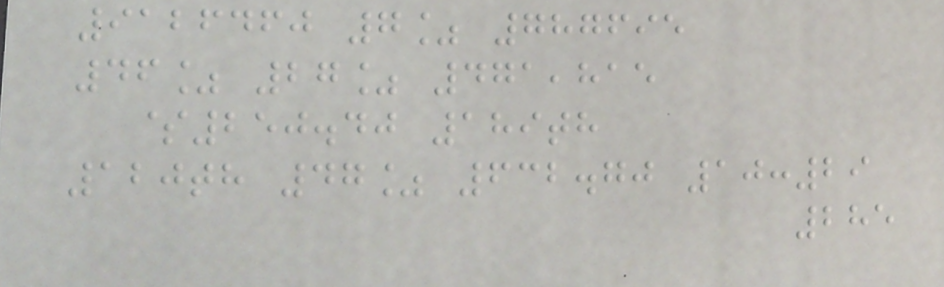9126460 7% 787695
46% 27% 471,815
$250.40 189th
120th 47% 632.70 10:29
285
